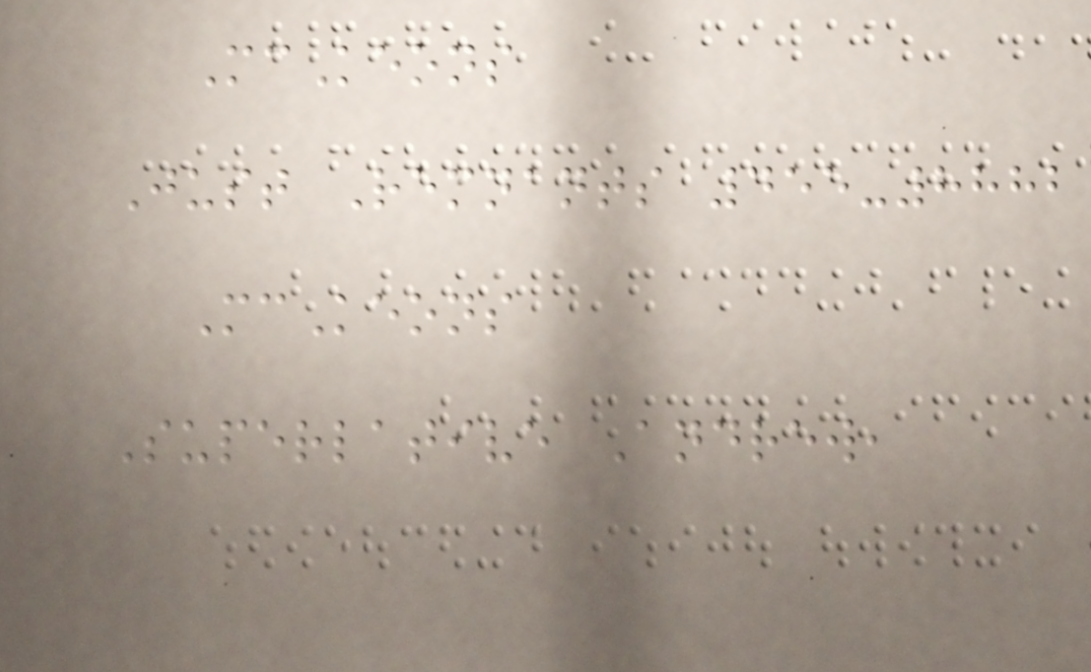McKeons
Just Remnants 455-8882
McKeons
Superlative Andrew,
